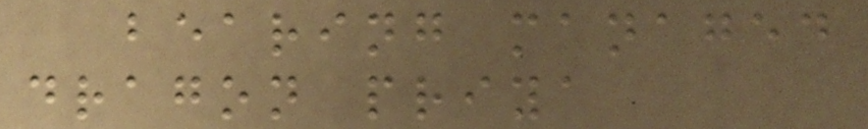bearing managed
dragon priya
